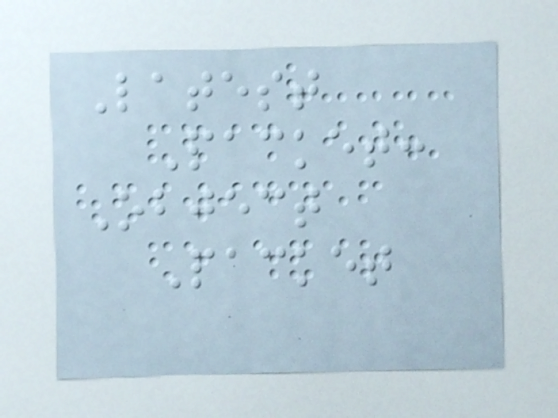Latest
Packet:
Object
Packet
